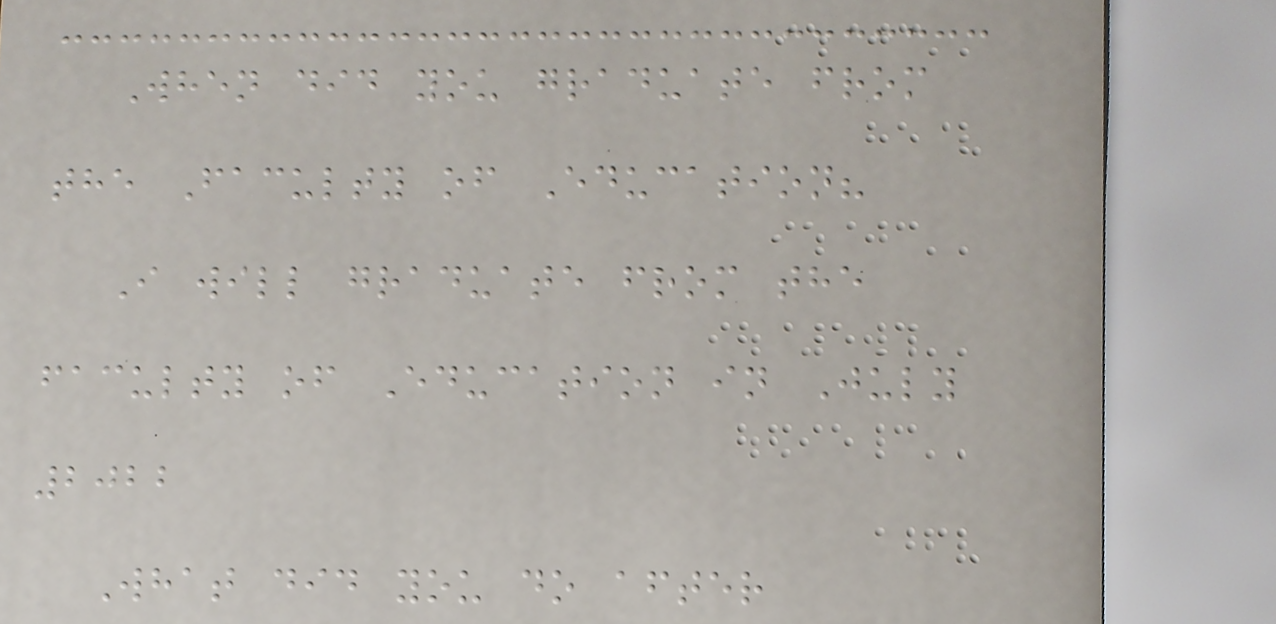When did you graduate from
the Faculty of Education?
I will graduate from the
faculty of Education in July
2022
What did you do after
